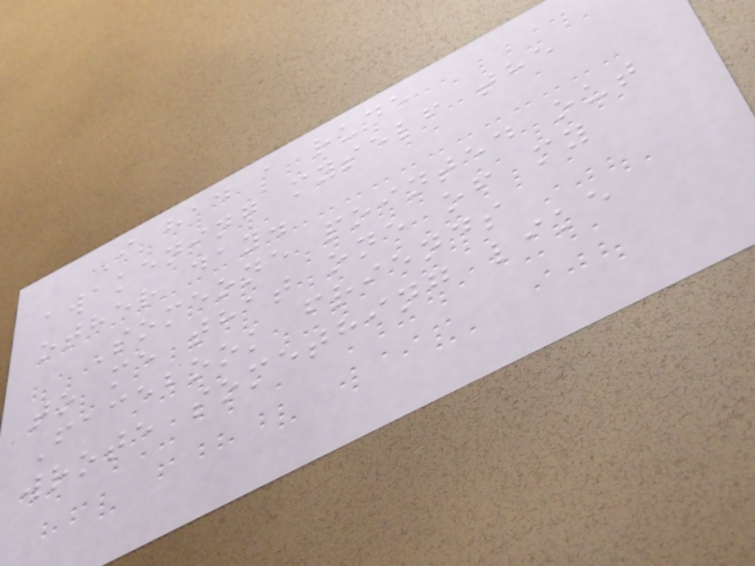I had a rude
awakening myself the
other day.
Someone pointed out
to me that one of my
Facebook friends
wrote something like
